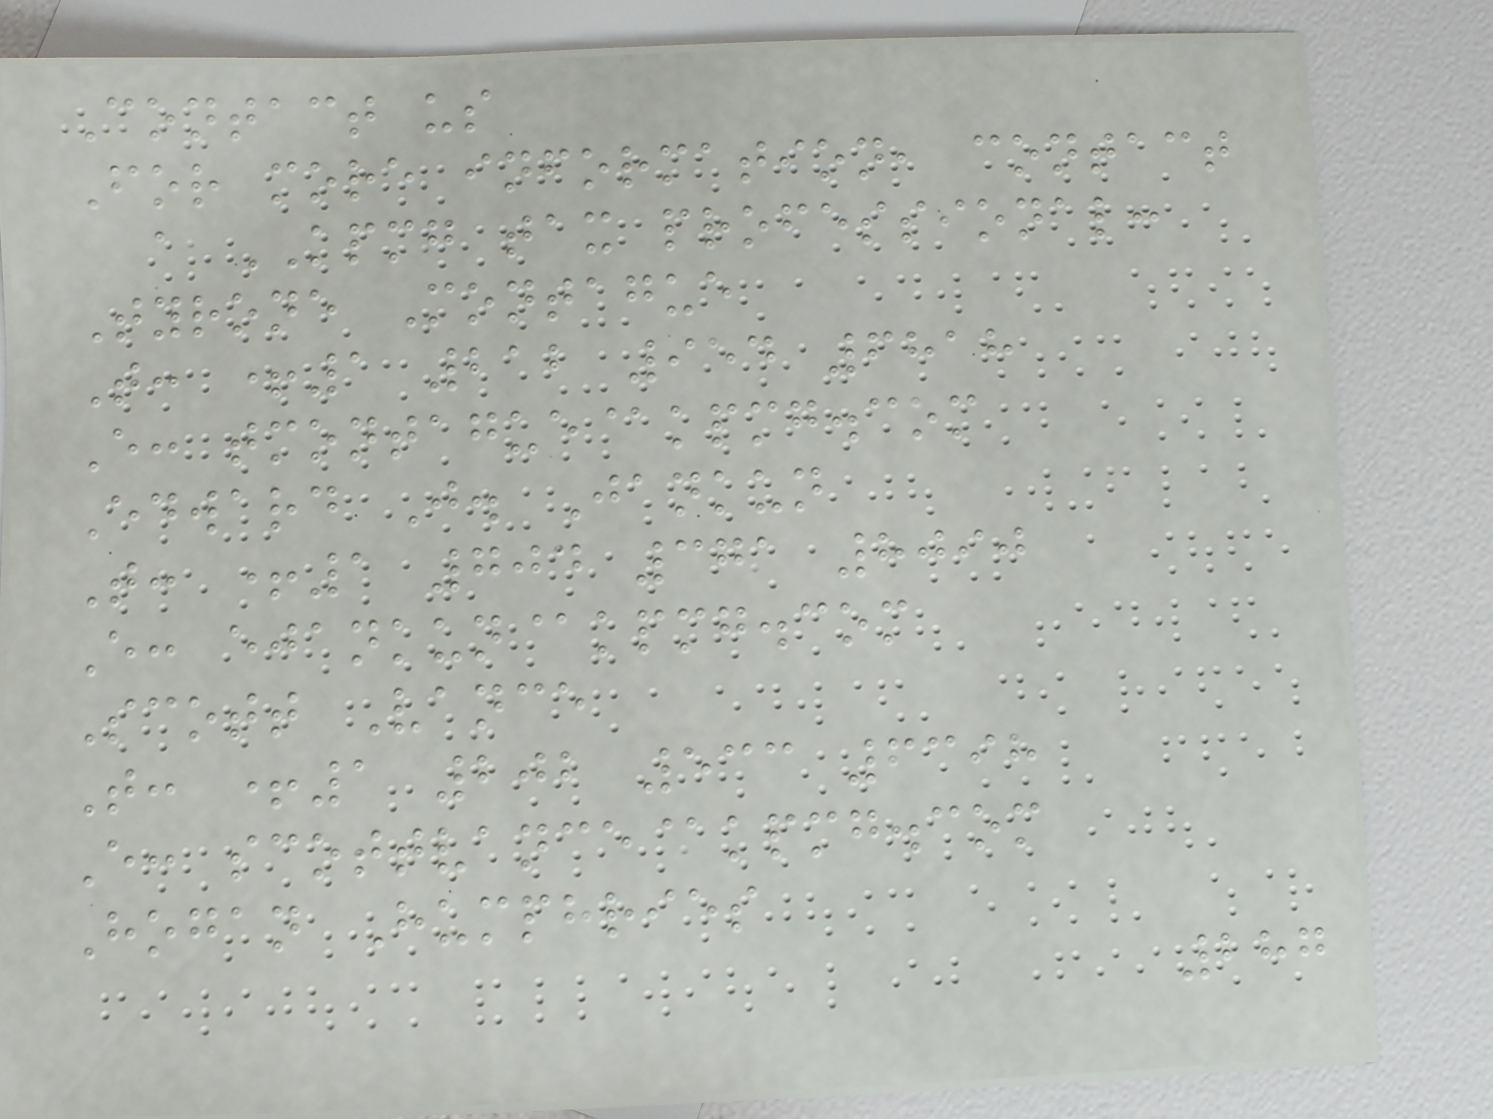Contact us
For more information, contact
a KPMG tax professional:
Tyrone Montague
T: +1 212 954 6818
E: tmontague@kpmg.com
Edward J. Jankun
T: +1 704 371 8090
E: ejankun@kpmg.com
Scott Vance
T: +1 202 533 6398
E: scottvance@kpmg.com
Hogan Humphries
287
